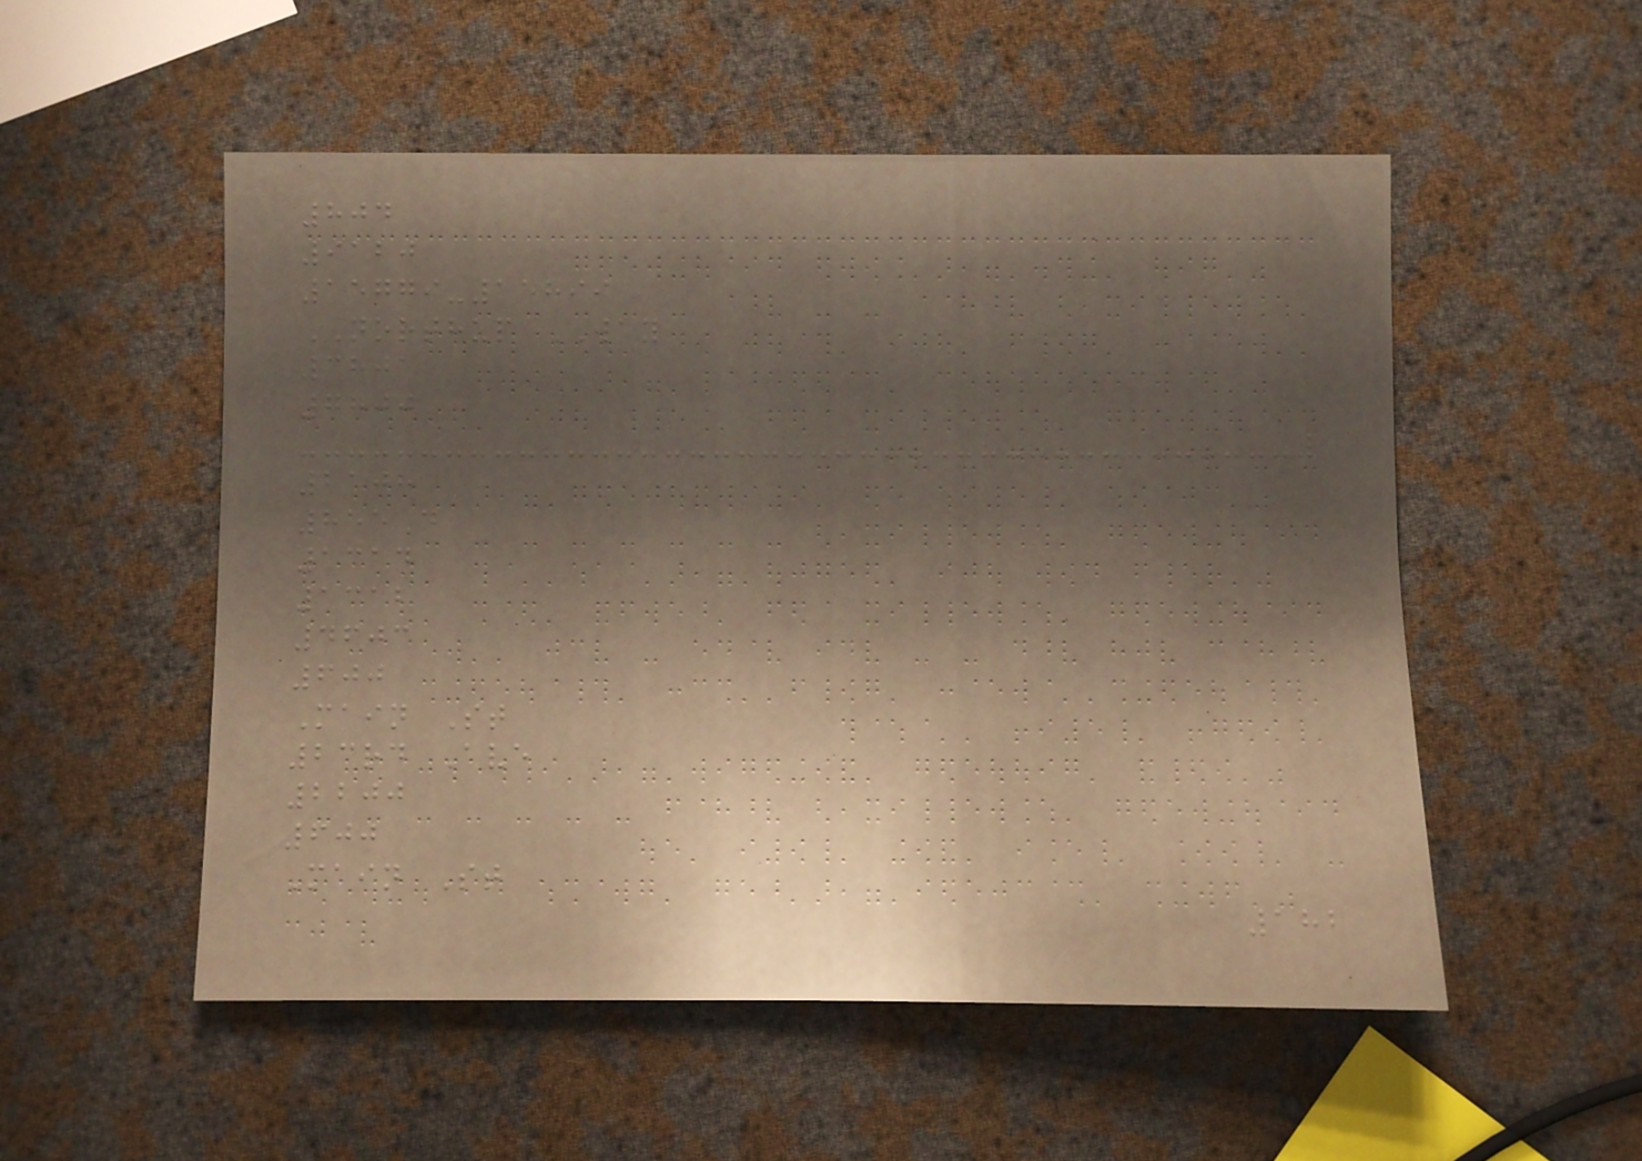804
9120
15779-15899
NORTHUP WAY
3801
7800
2108
855D
1314
1312
4603
600
Main St
23rd Ave
2200
600
Main St
182
